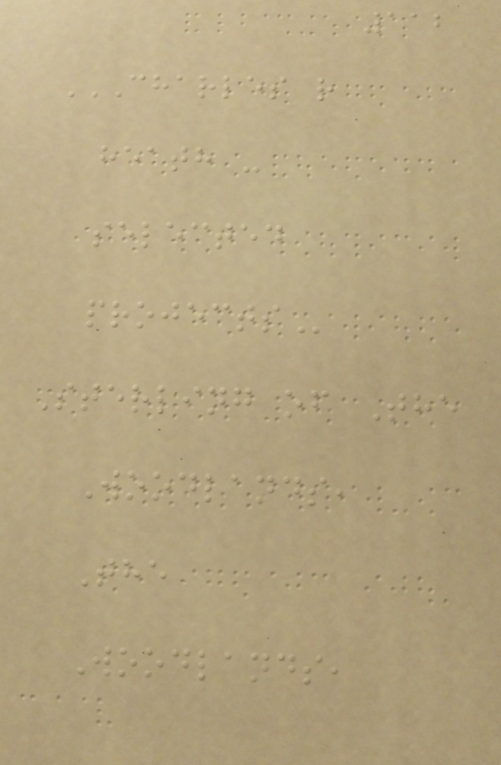112
CHARLES R
HEATH -
SELECTED
PROJECTS
Sterling of The
Woodlands,
The
Woodlands,
